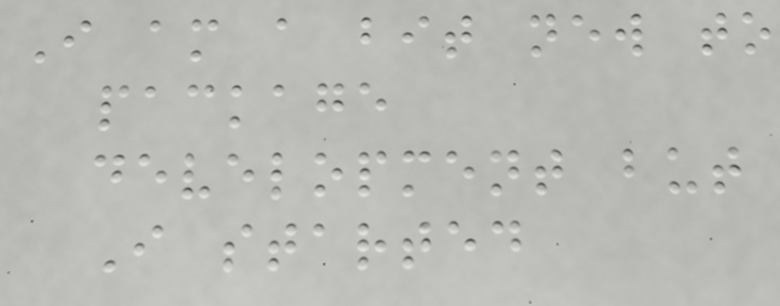I am a bit new to
package
development but
I started
